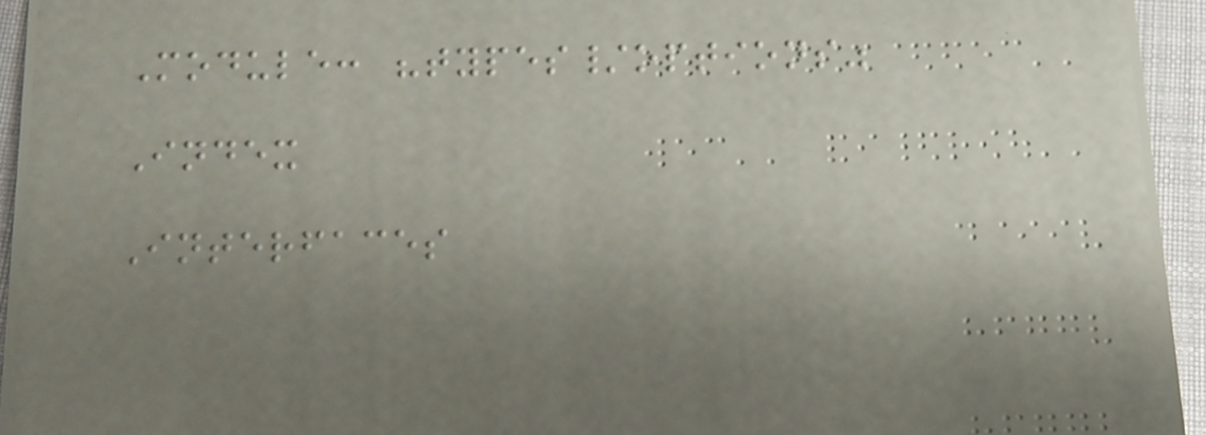Module: "types/options"
Index
Interfaces
